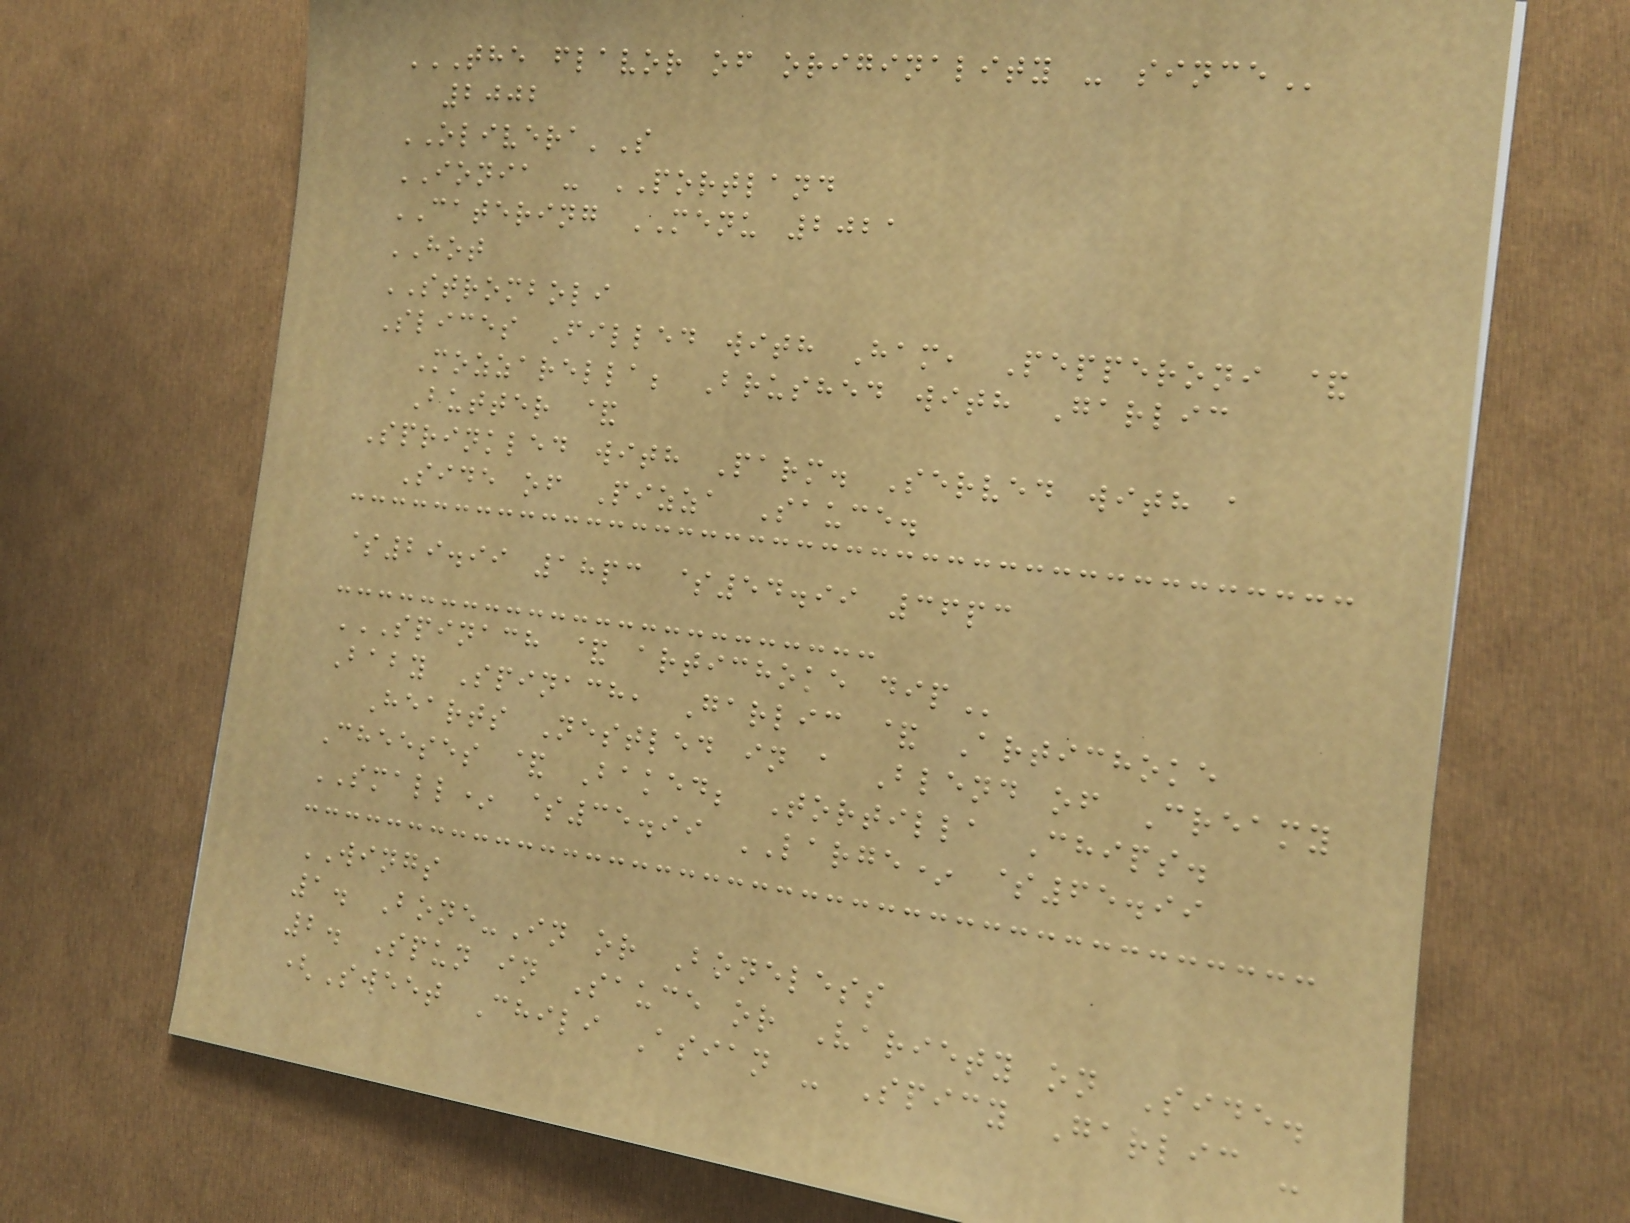THE FLAVOR OF ORIGINALITY - SINCE
2002
OLIVERA'S
IONIA - PORTLAND
CATERING MENU 2021
HOT
STROMBOLI
Slices Filled with Ham, Pepperoni &
Mozzarella; Brushed with Garlic
Butter &
Sprinkled with Parm. Served with a
Side of Pizza Sauce.
$29.99 18pc $54.99 36pc
SPINACH & ARTICHOKE DIP
Baby Spinach, Garlic & Artichoke
Hearts Nestled in a Blend of Creamy
Cheeses & Baked; Tortilla Chips.
SMALL* $35.99 LARGE* $65.99
WINGS
1. Bone-In or Boneless
2. Spun in Sauce or Variety on Side.
(Sweet Chili Asian - Spicy Garlic -
